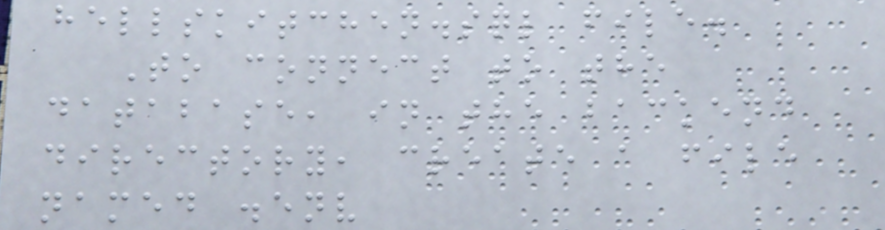hellskitchen.sql file.
To connect to the
database, in the backend
directory, create a file
named .env
